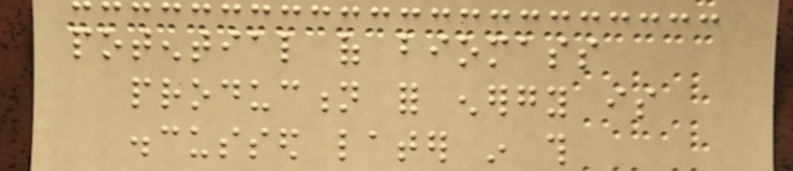potential of biomass
production for energy is
discussed later in this
